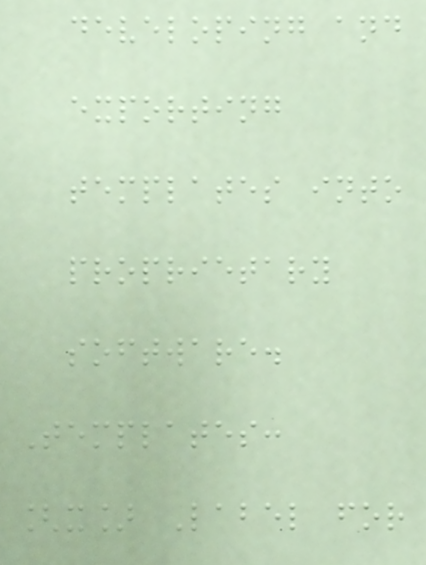developing and
exporting
templates into
proprietary
software.
Templates:
[x] Label for
